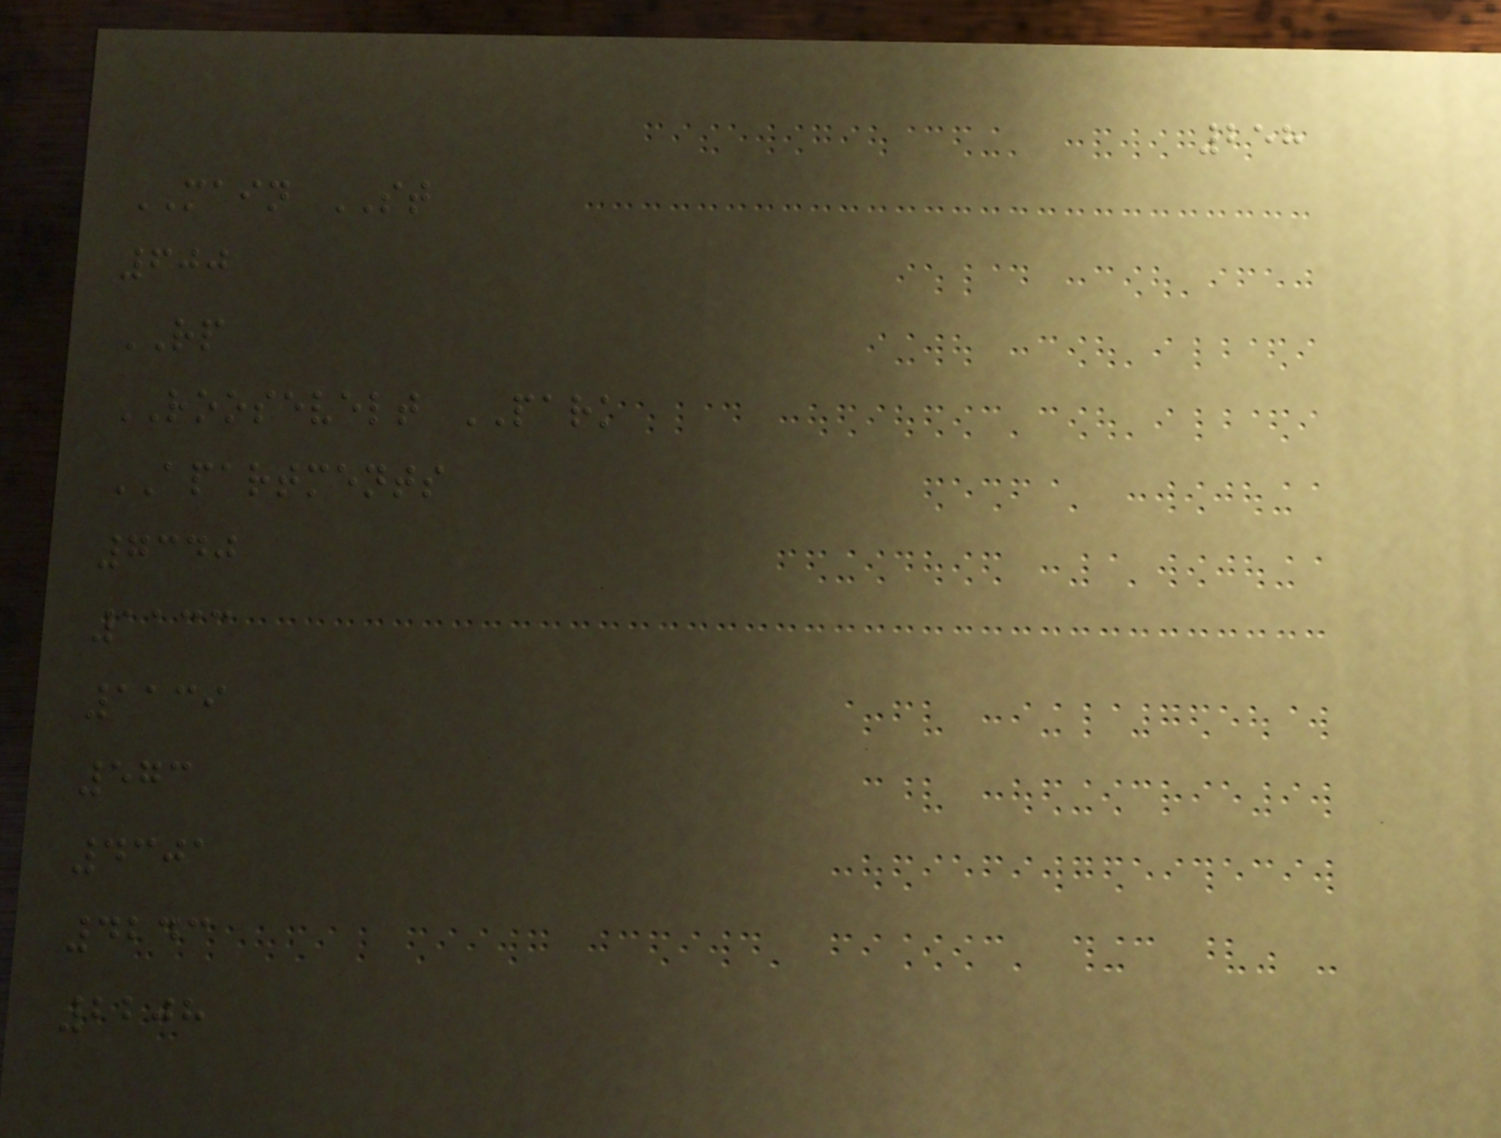258
MAIN ST
600
RP
ROOSEVELT PARK
APARTMENTS
7340
1133
1139
573
4301
4243
2208
